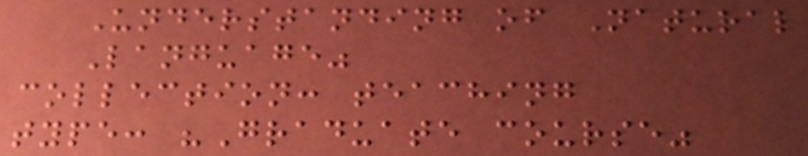Understanding of Natural
Language"
collection: teaching
type: "Graduate course"
